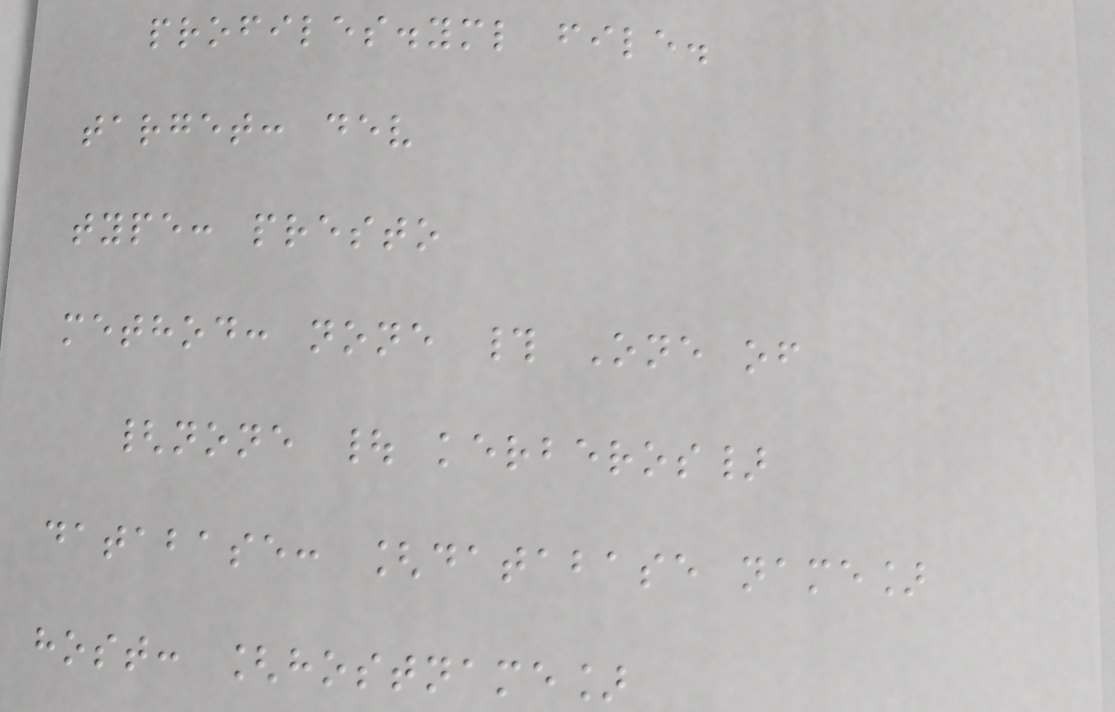profiles.yml file.
target: dev
type: presto
method: none # One of
{none | kerberos}
database: [database name]
host: [hostname]
